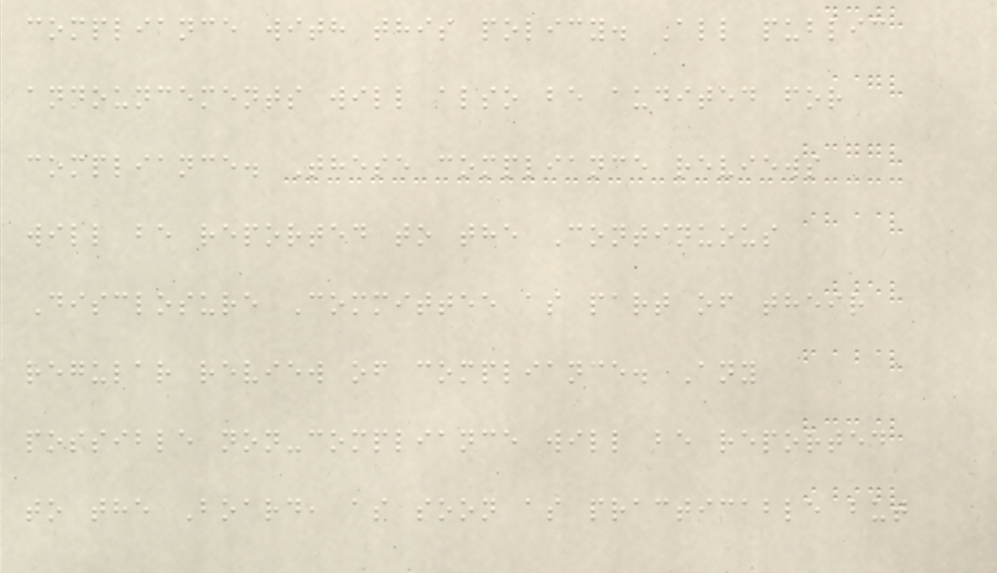compliance with this policy. All public
announcements will also be audited for
compliance. These compliance reviews
will be reported to the Continuous
Disclosure Committee as part of their
regular review of compliance. Any
possible non-compliance will be reported
to the Board, as soon as practicable but
